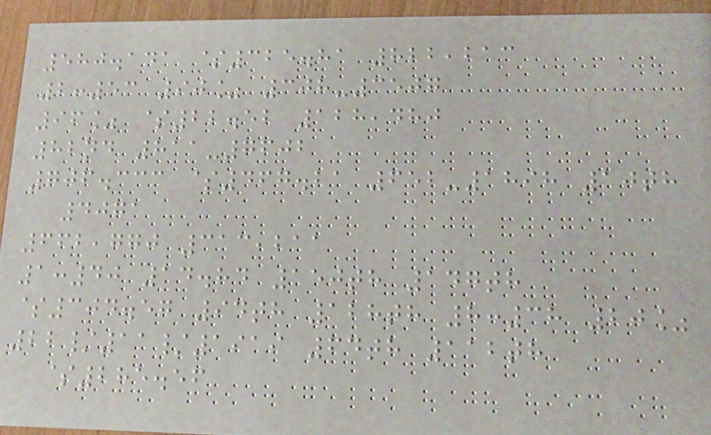580.141 $325.81 822,213
2:53 90% 308-3507
96% $22.52 128,480
82nd 811-7602
706.333 $467.21 652-1898 10th
4071
662,770 313,211
1:40 14.84 150th 147th
$304.57 94th 128th 8:38 20%
22/11/1919 64th 112th
$285.56
